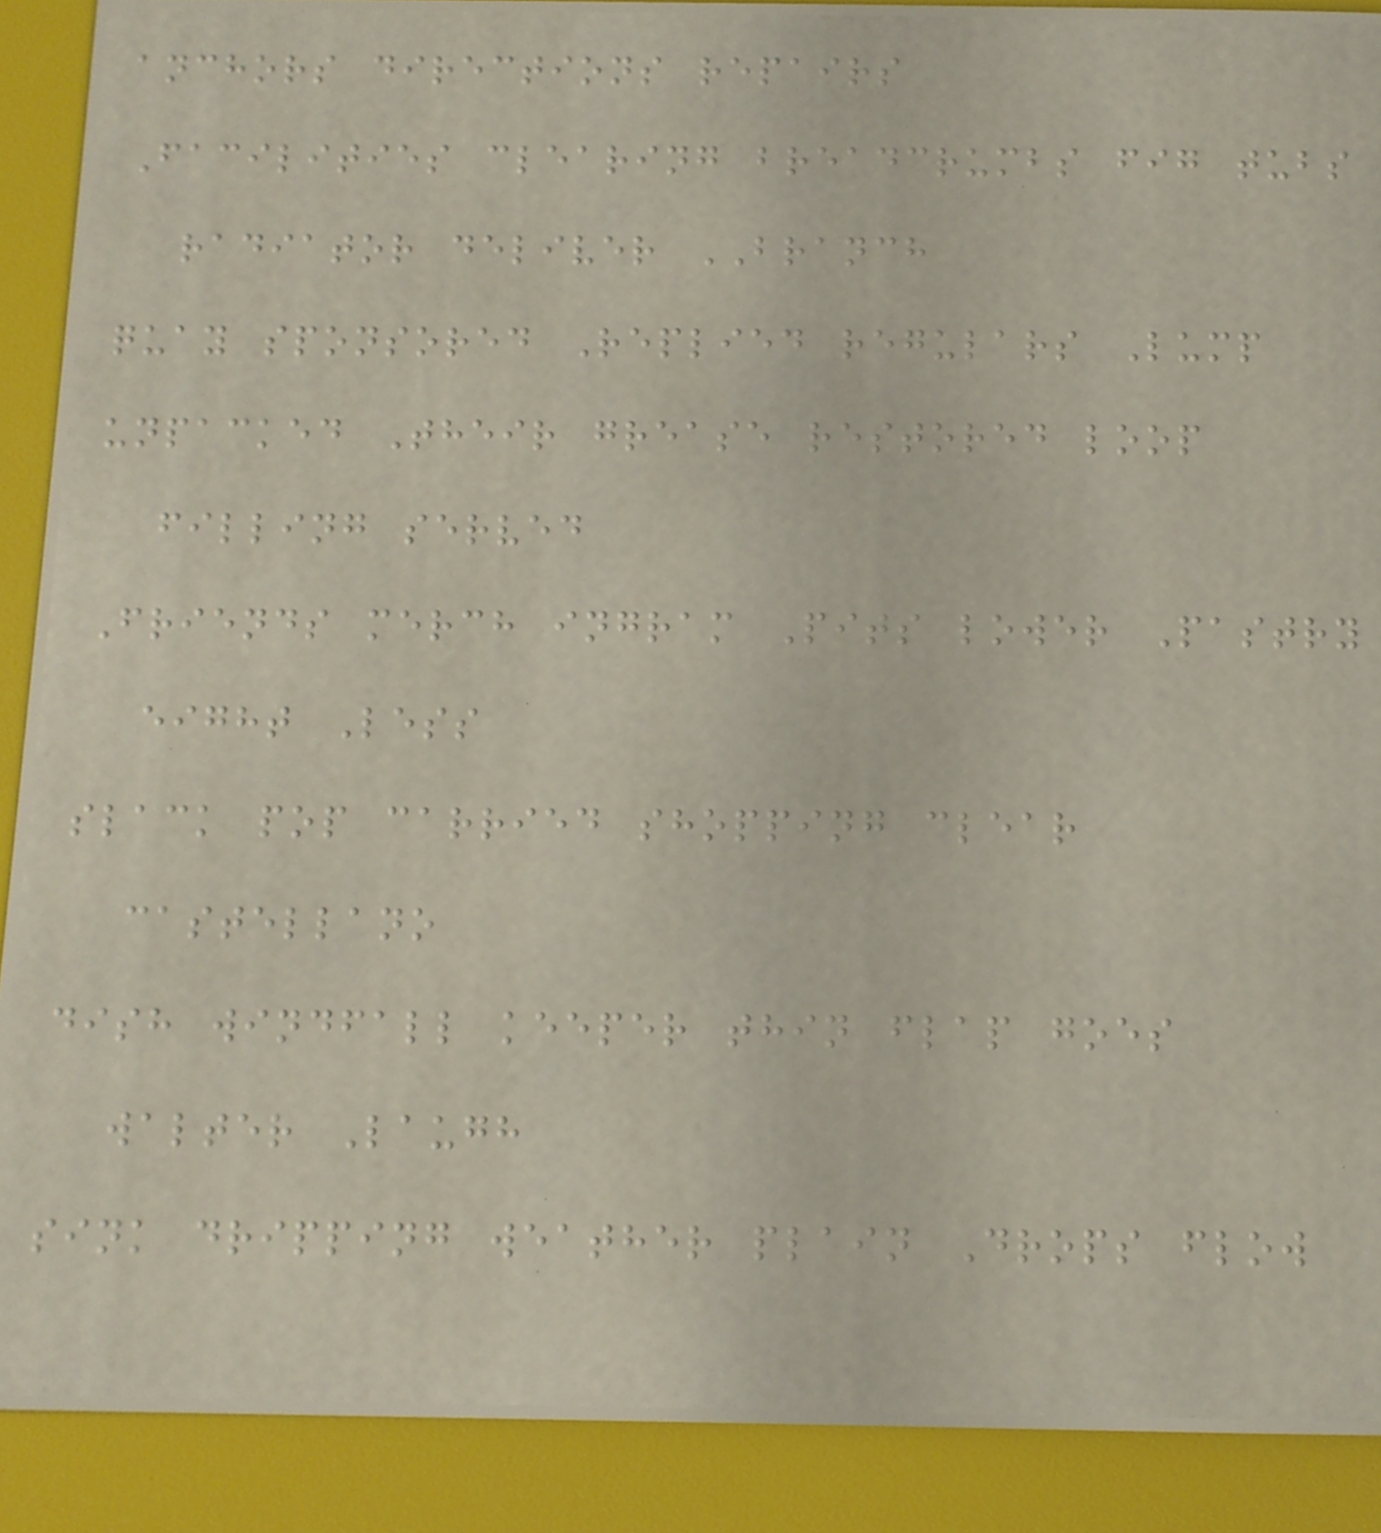anchors directions repairs
Facilities clearing breadcrumbs fig tubs
radiator deliver BRANCH
quay sponsored Replied regulars Lump
unpacked Their grease restored loop
filling served
Friends merch ingram Pits lower Pastry
eight Less
slack pop carried shopping clear
castellano
dish windfall keeper thin flap goes
walter Laugh
sink dripping weather plain Drops flow
